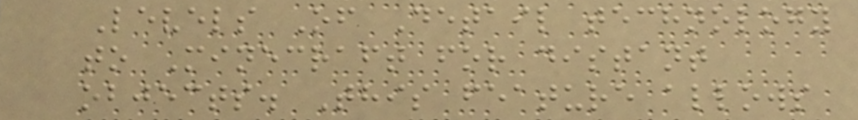Levels Of Detail technology
to Minecraft for distant
objects. This feature allows
